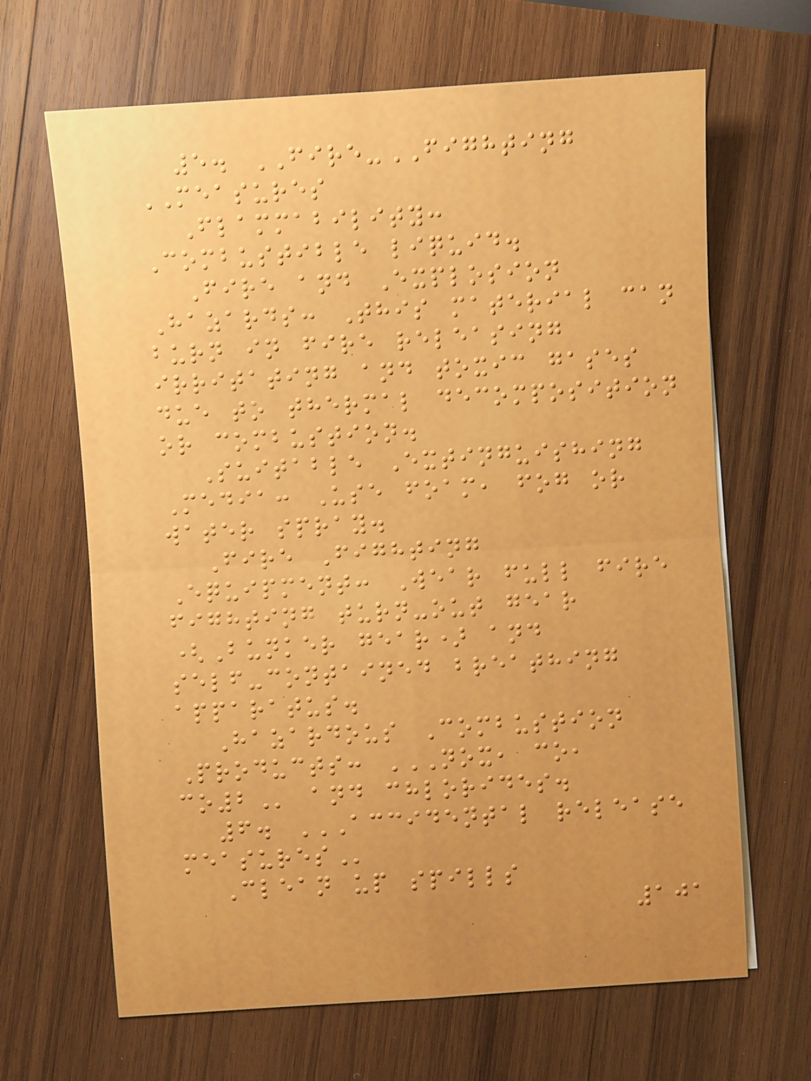5. FIRE-FIGHTING
MEASURES
Flammability:
Combustible liquid.
Fire and Explosion
Hazards: This material can
burn in fire releasing
irritating and toxic gases
due to thermal decomposition
or combustion.
Suitable Extinguishing
Media: Use foam, fog or
water spray.
Fire Fighting
Equipment: Wear full fire
fighting turn-out gear
(Bunker gear) and
self-contained breathing
apparatus.
Hazardous Combustion
Products: NOX, CO,
CO2 and chlorides.
6. ACCIDENTAL RELEASE
MEASURES
Clean up spills
101
